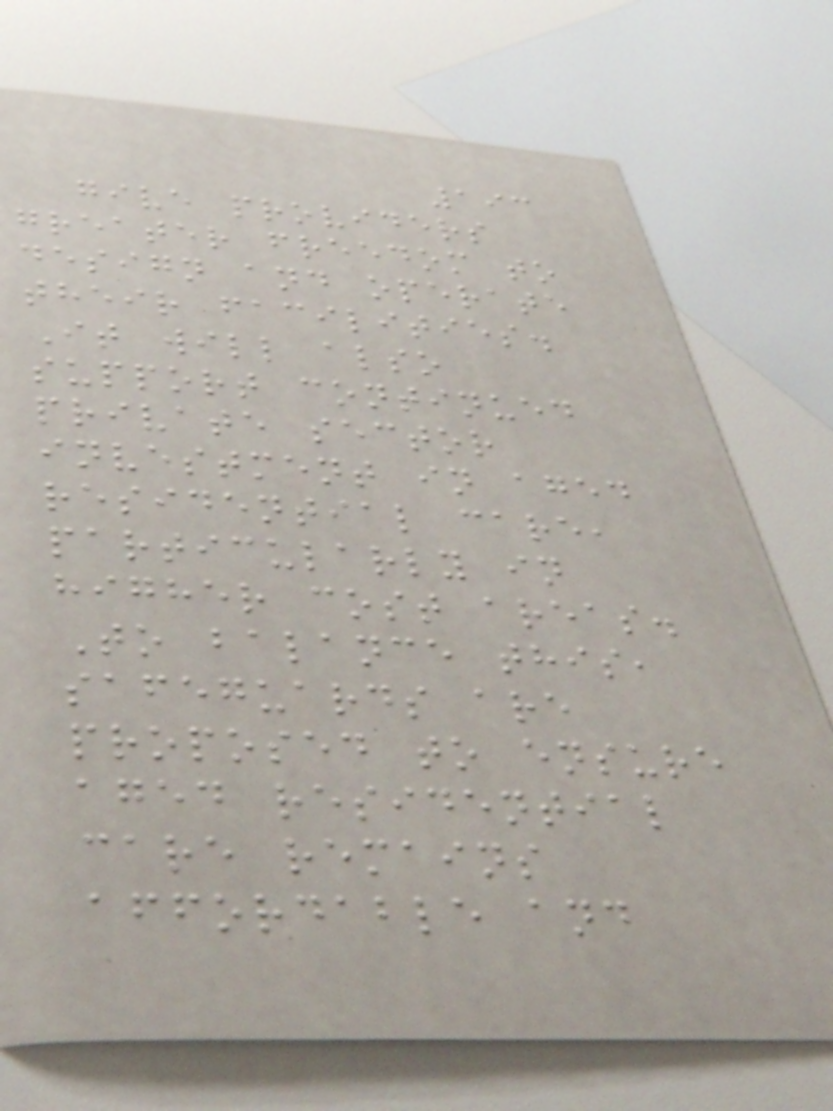193
give providers
greater freedom to
design and operate
their facilities.
It will also
support continued
private sector
investment in aged
residential care,
particularly in
higher cost areas.
To balance this,
safeguards are
proposed to ensure
aged residential
care remains
affordable and
